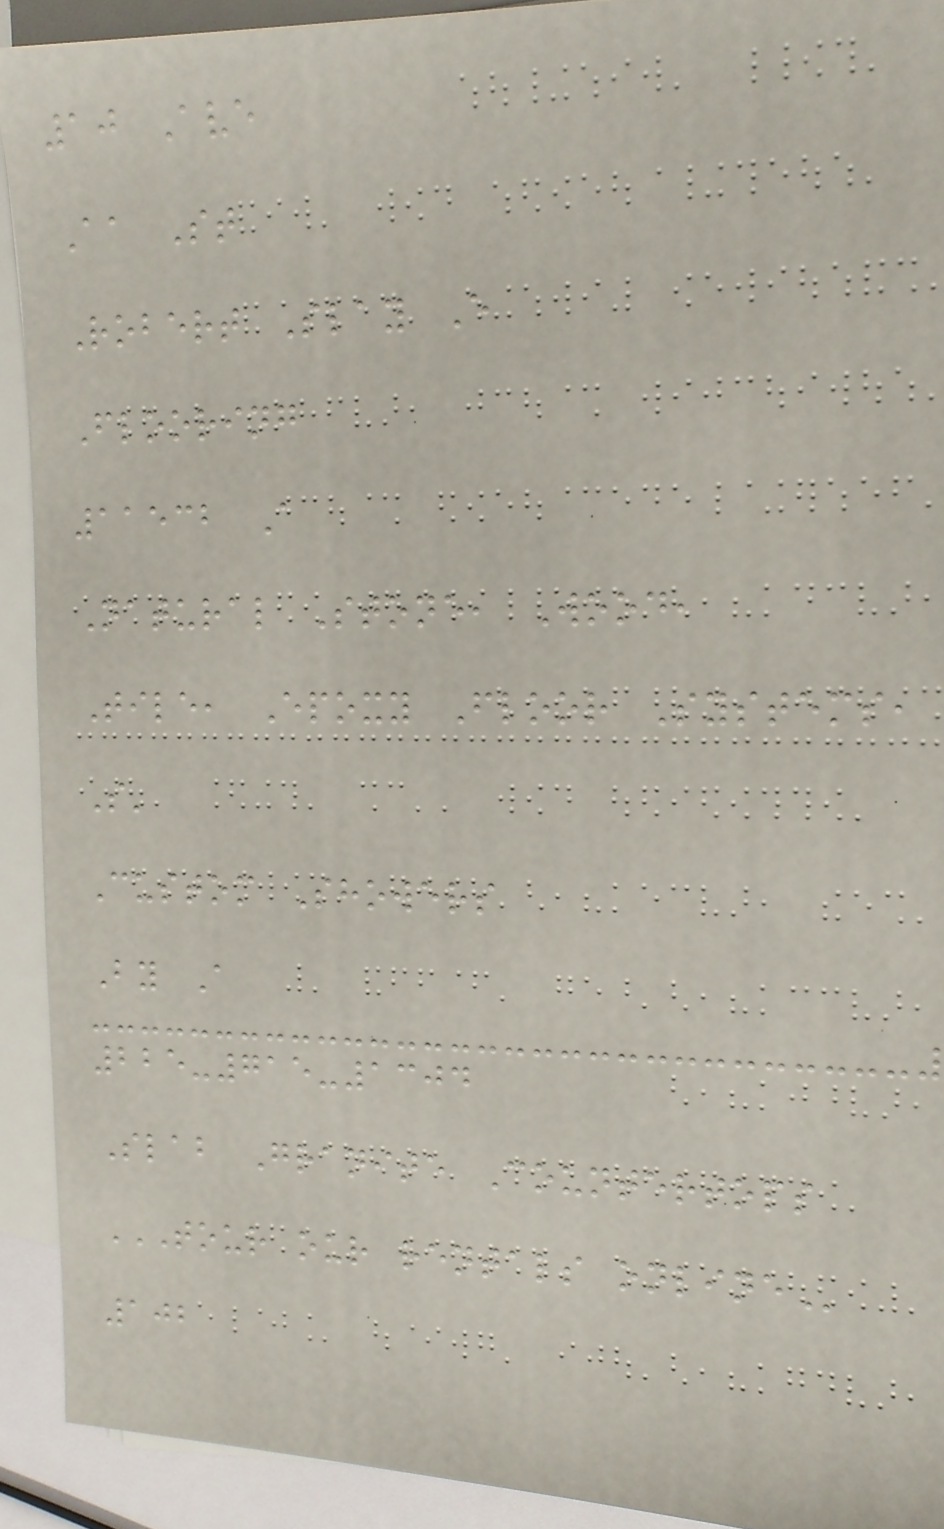10 Ave
Aa St
Robert Slay E
Flooring
11532 A
Natural Stone, Wood,
Tile, Epoxy Floor Systems,
S'
Custom Showers
By A
225-715-1304
Slab Granite Countertops
TOUR OUR RENTALS ONLINE
102
